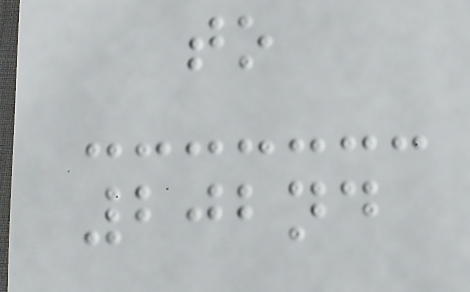to
202nd
